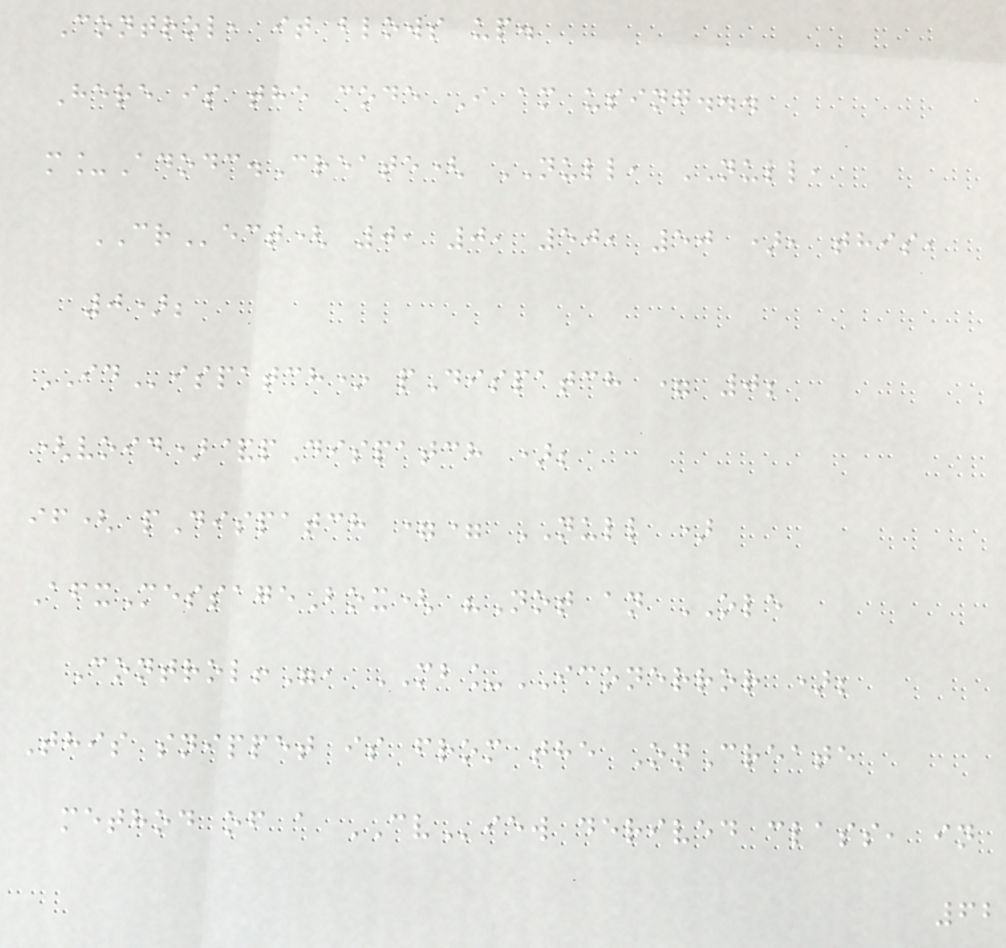Control, it blows up.
Here is the code I am using...
m_Adodc.Create( NULL, NULL,
CRect( 0, 0, 50, 50 ), this,
0);
IDispatch* pDispatch = 0;
(void)&pDispatch );
if( pDispatch == NULL )
AfxMessageBox( "Not an OLE
Control!", MB_ICONERROR );
This snippet is from the OnCreate
method of a CView derived class, in
62
